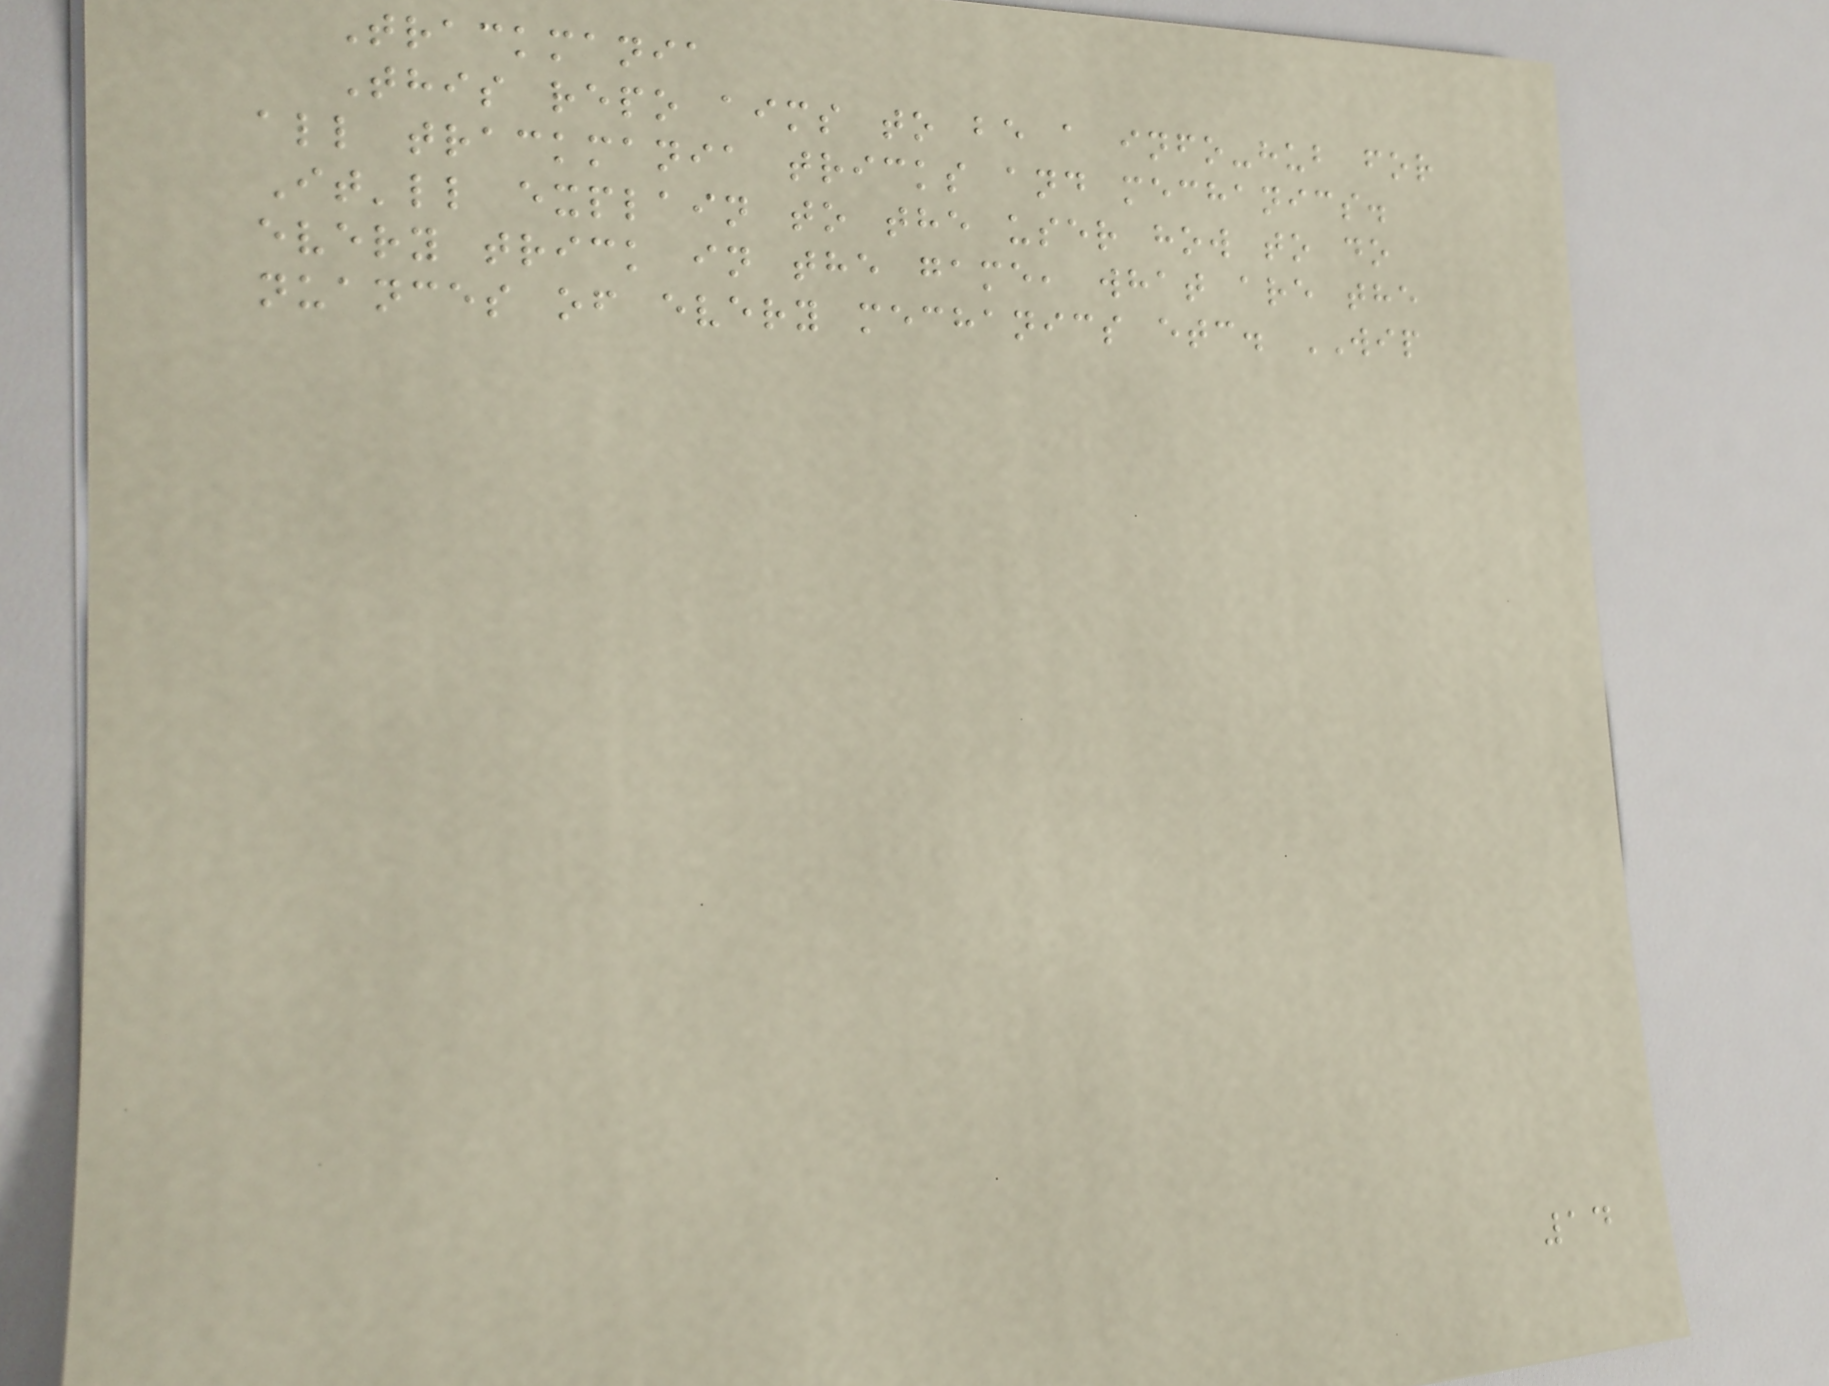Trackmania
This repo aims to be a info-hub for
all trackmania tricks and mechanics.
It'll explain to the user how to do
every trick in the game, what are the
nuances of every mechanics etc. WIP
14
